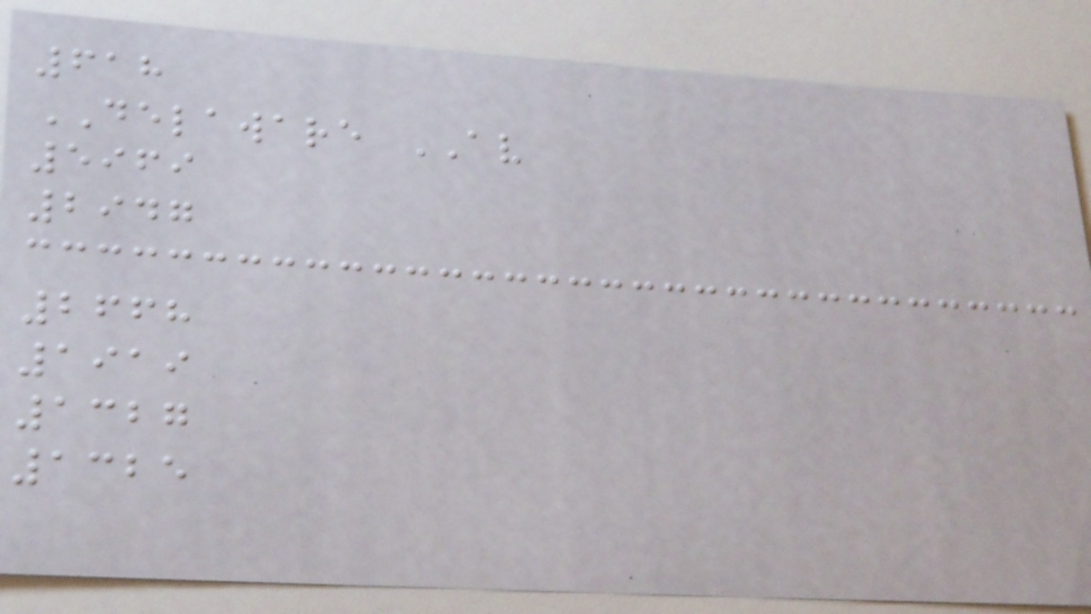618
DELAWARE AV
5969
2947
2668
1919
1327
1325
